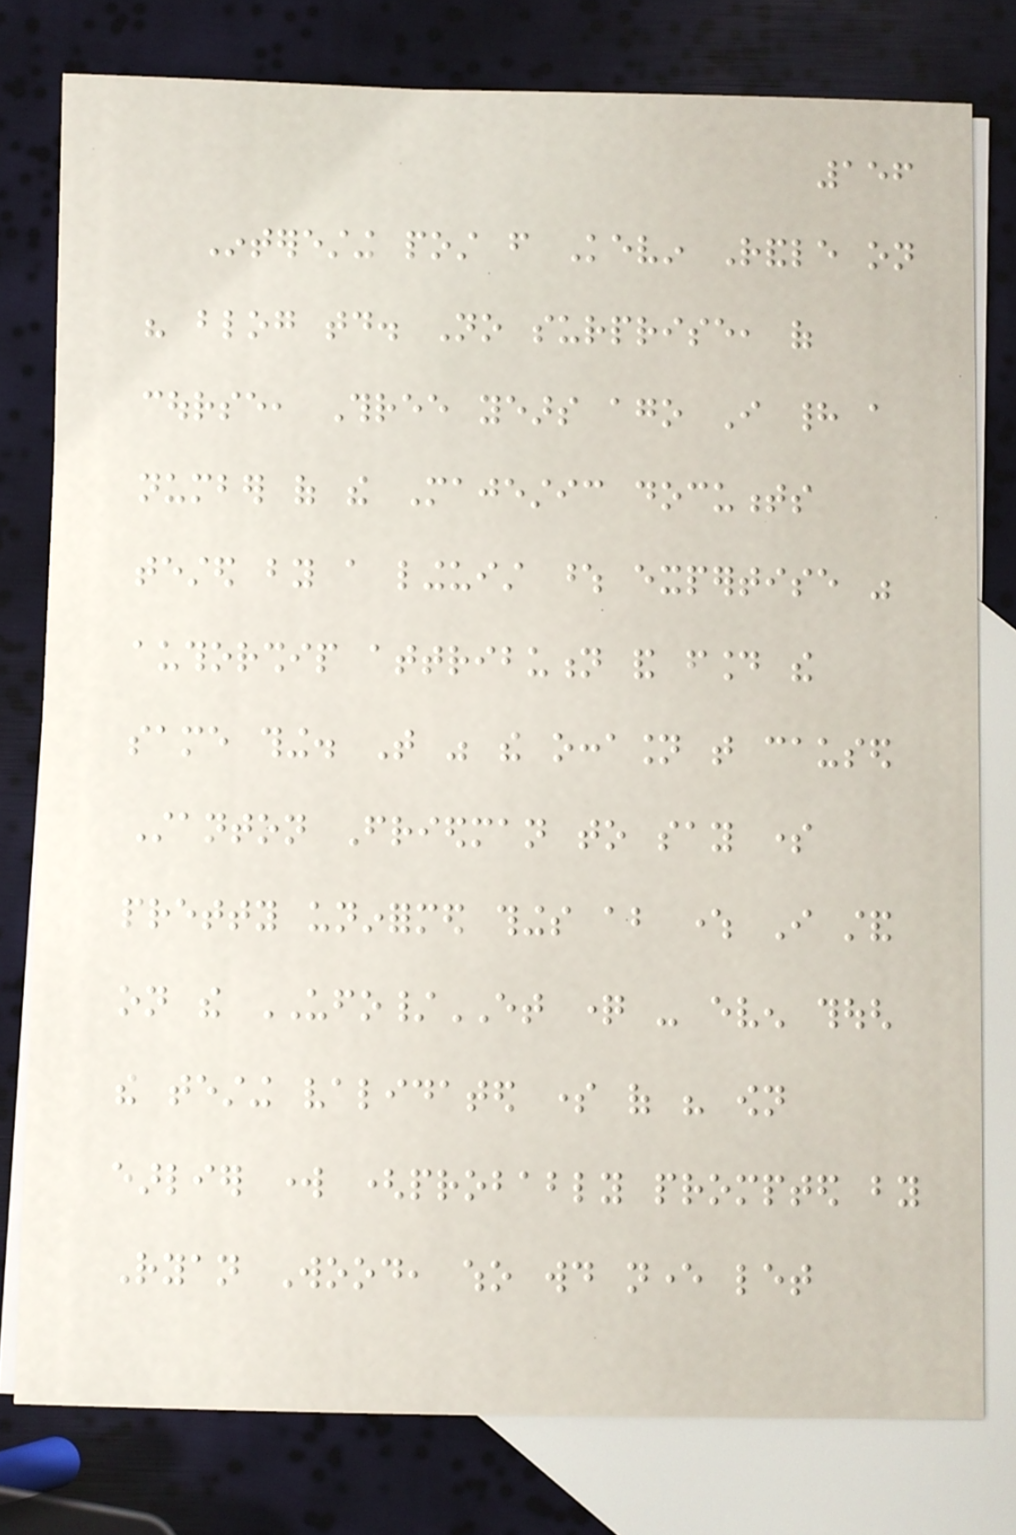156
Interesting post from Kevin Randle on
his blog today. No surprise, of
course, Three years ago I had a
number of the Majestic documents
tested by a linguist whose expertise was
authorship attribution and found the
same thing. That was the occasion that caused
Stanton Friedman to say some
pretty uninformed things about where I stand
on the UFO/ET question - even though
the testing validated some of his own
earlier work (probably prompted by
Ryan Wood, who would never let
